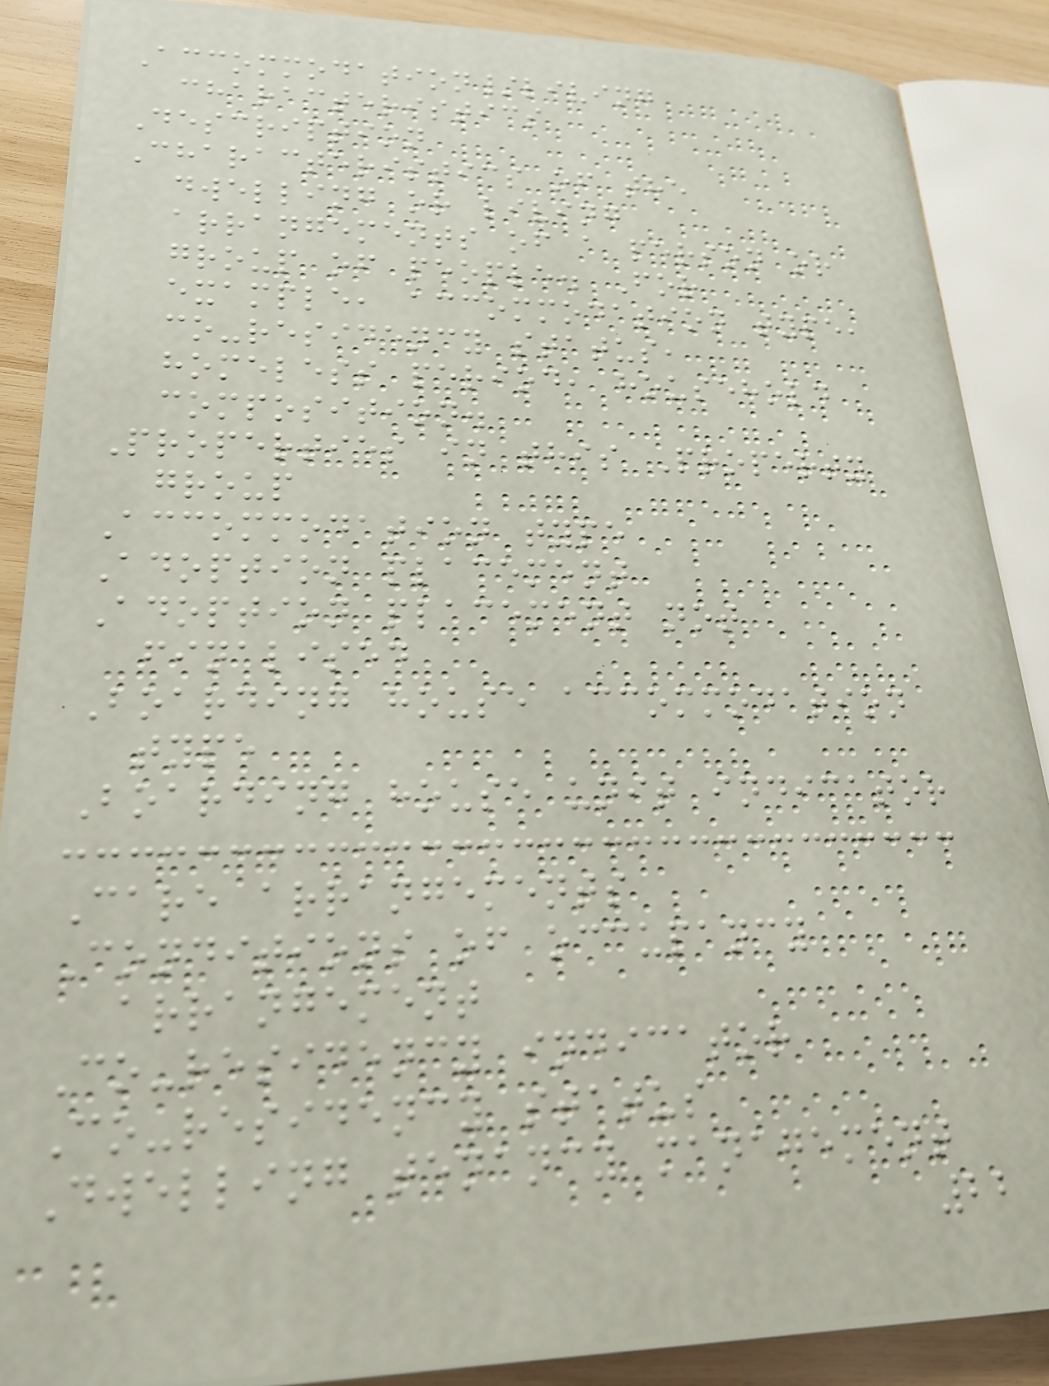Accommodation/living
characteristics
Description
Characteristics of the
dwelling or living
arrangements of a person or
group of people. For
example, accommodation type,
co-residency status,
homeless period, household
composition.
Properties in this Property
group
Accommodation type
Adoption placement
Adoption placement not
finalised
Boarding house accommodation
type
Boarding house unit indicator
Care arrangements
Conditions of occupancy
arrangement
Co-residency indicator
Co-residency status
Dwelling tenancy management
22
